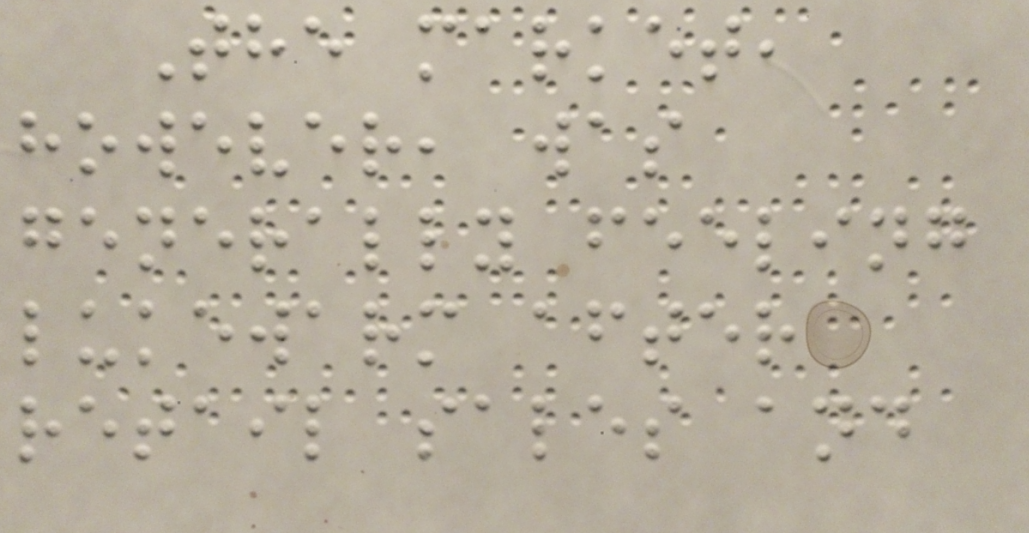The market,
however, was
generally feeling
lukewarm after
retail sales and
